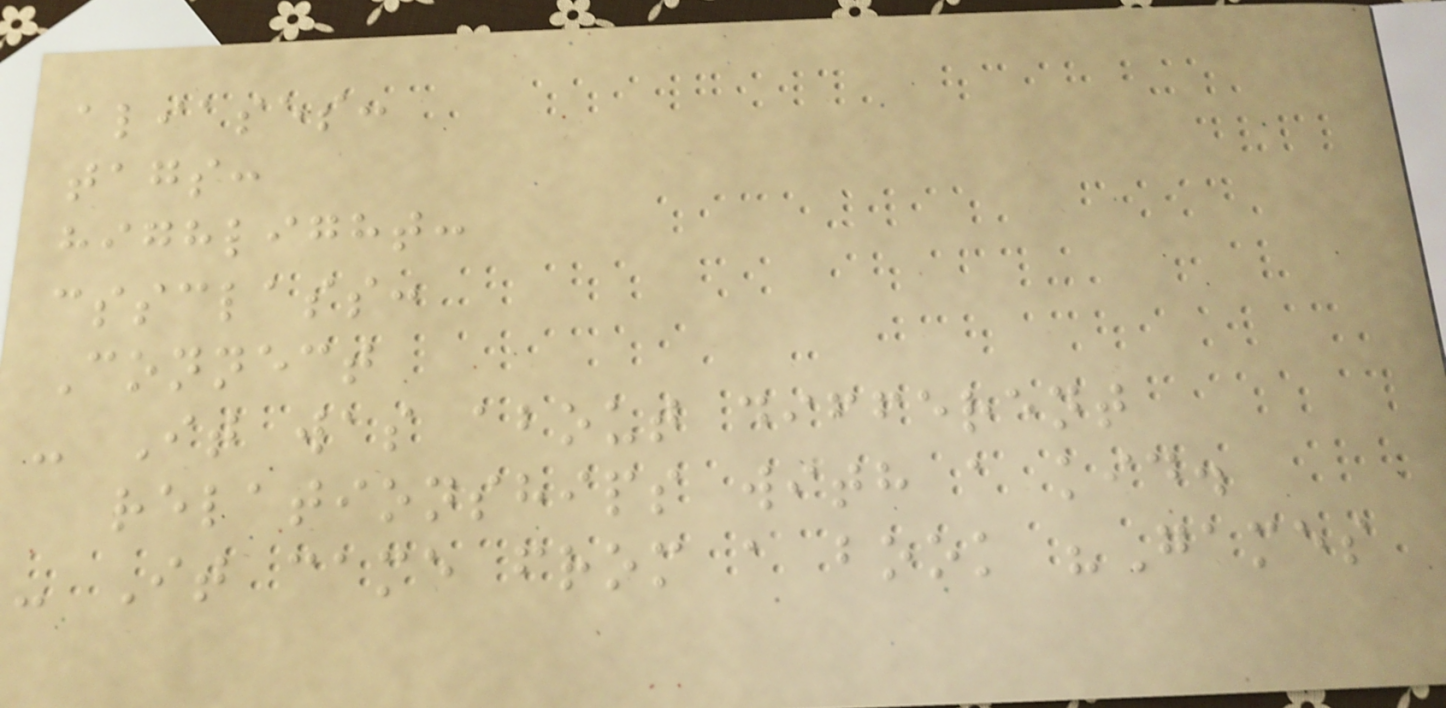aliases:
tags:
highlight:
cssclass:
Connect
- It was about different
relationships with a kid.
- It came from a book "Games
